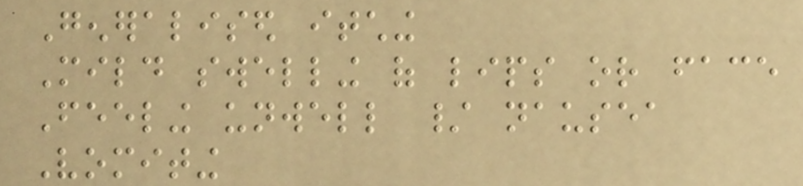Generalised itching
Mild swelling of lips or face
Feeling unwell / nausea
Vomiting
